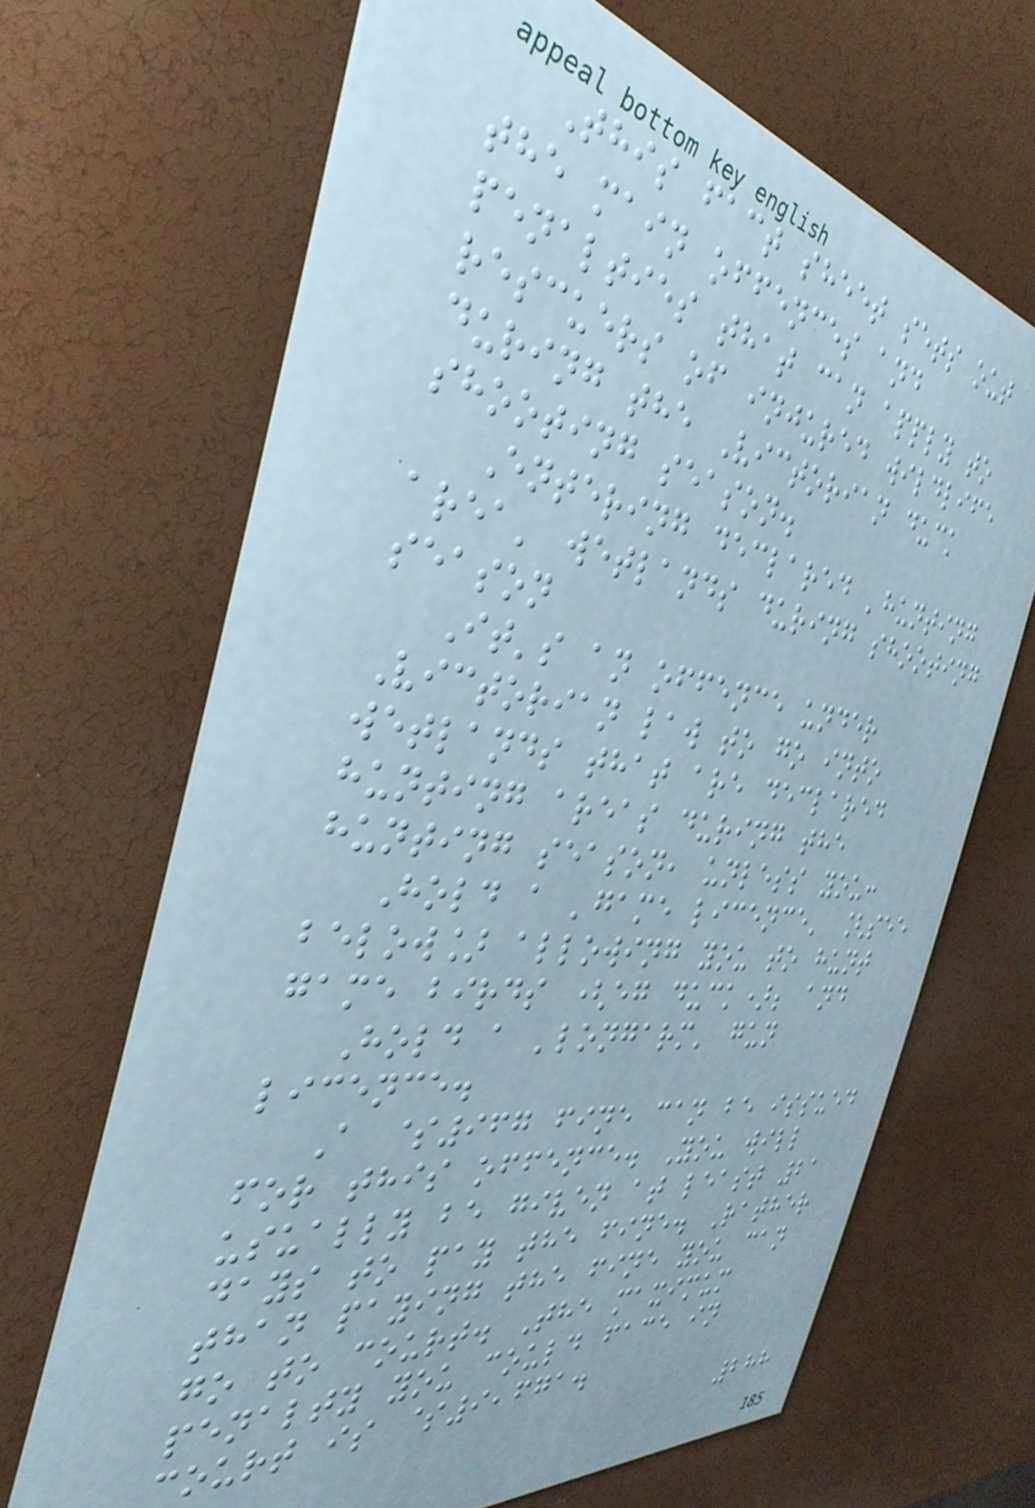This fact sheet sets out
the main offences and
penalties that can apply to
rescuers of injured wildlife
during the Victorian duck
shooting season.
Entering declared 'hunting
area' wetlands during shooting
season
It's an offence under
Victorian law to go into
wetlands that are declared
hunting areas during the
hunting season, unless you:
Hold a 'game licence' [see
below] allowing you to hunt
game birds (eg duck); and
Hold a 'longarm' gun
licence.
A $967 fine can be issued
for this offence. You will
usually be given at least 21
days to pay the fine. Rather
than paying the fine you can
go to court. The maximum
penalty you could face in
court is $9,671.
288
